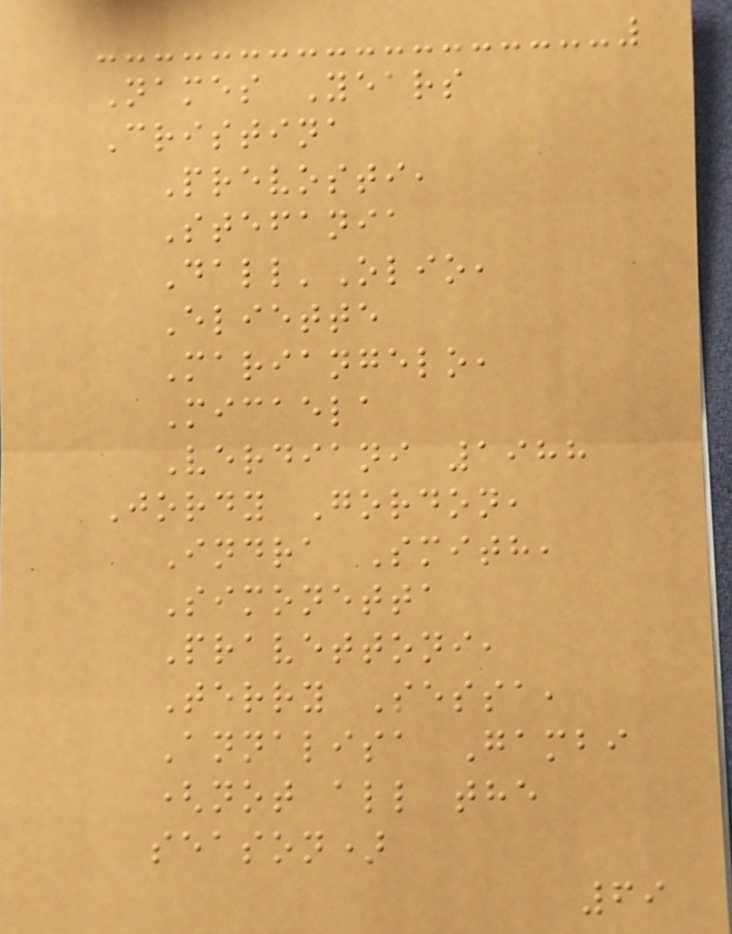Names Years
Cristina
Prevosti,
Stefania
Dall'Olio,
Eliette
Mariangelo,
Micaela
Verdiani 1988
Jordy Gordon,
Indra Smith,
Simonetta
Pravettoni,
Terry Sessa,
Annalisa Gambi
(not all the
season)
69
